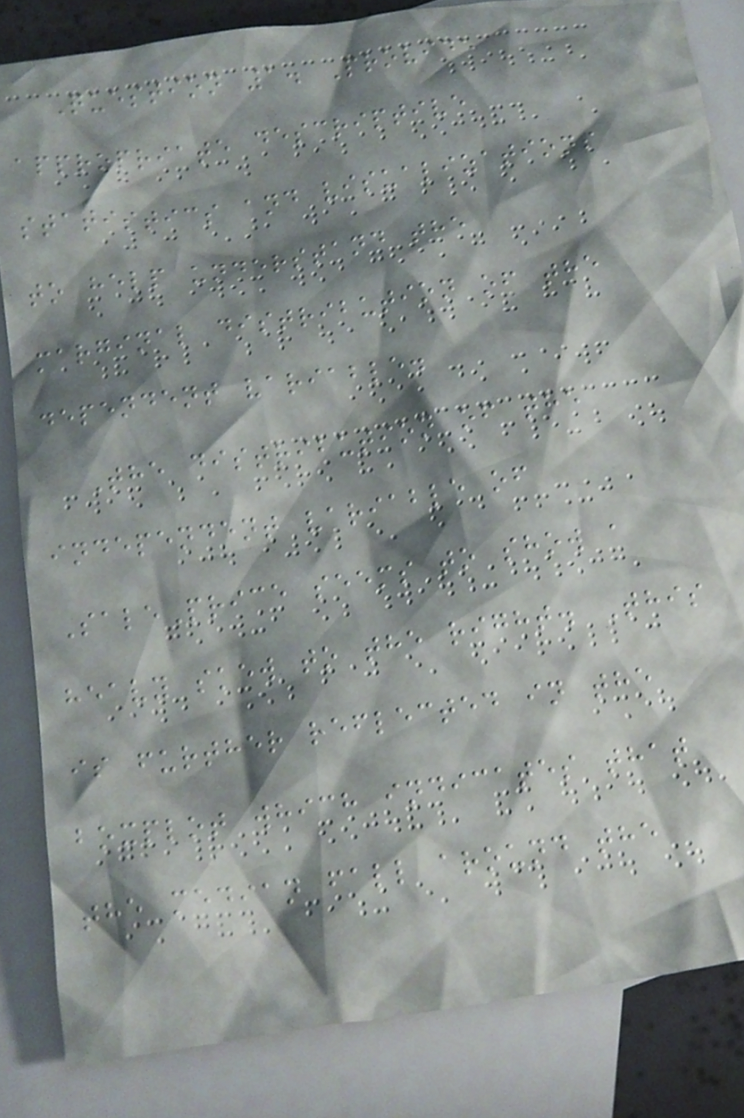Question 1. Provide
appropriate descriptive
statistics and visualizations
to help understand the
marginal distribution of the
dependent variable.
The distribution of the
independent variable of
SalePrice seems to show a
heavy skew to the right. This
is further reflected in the
boxplot which indicates that
the median fall around the
